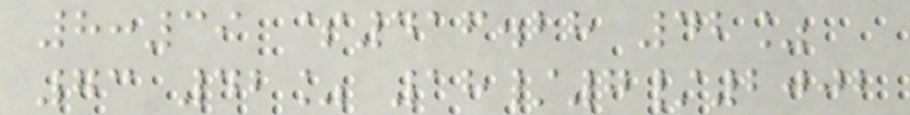8:39 $416.28 42%
73 42% 18/7/2002
